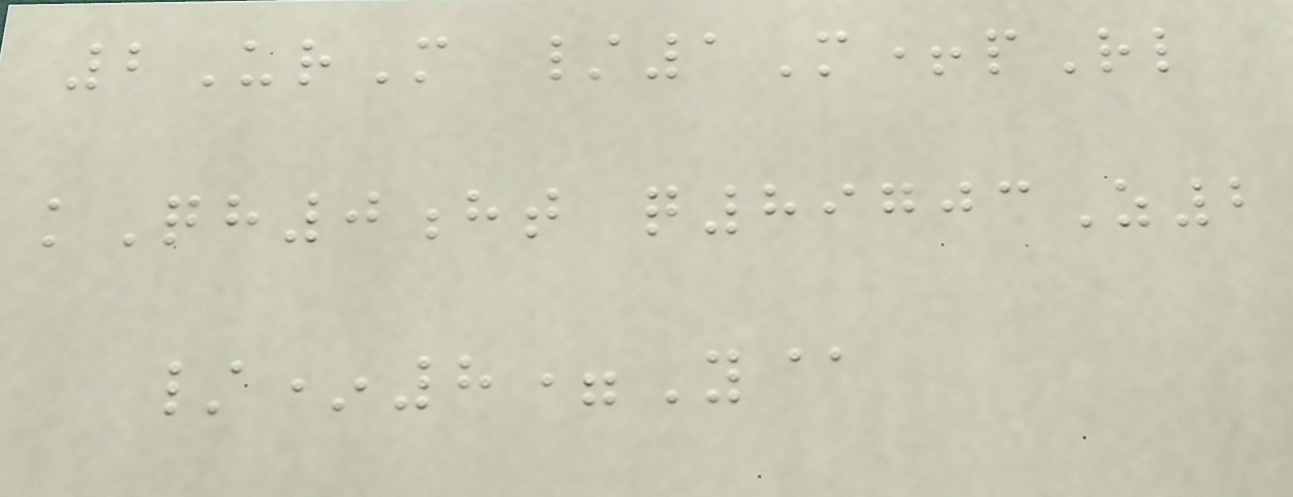2UrM /1M+pRl
kQh0ht q89703Z2
/*8=Y@
